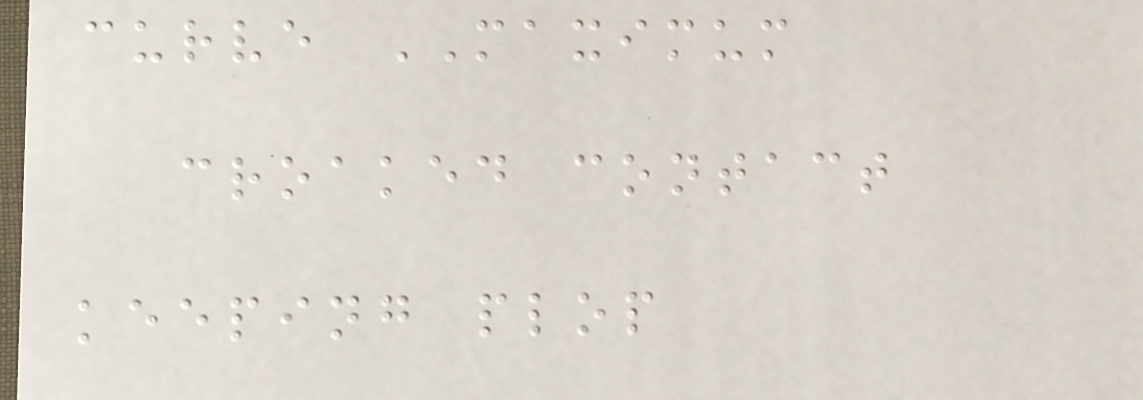curve MAXIMUM
croaked contact
keeping plop
